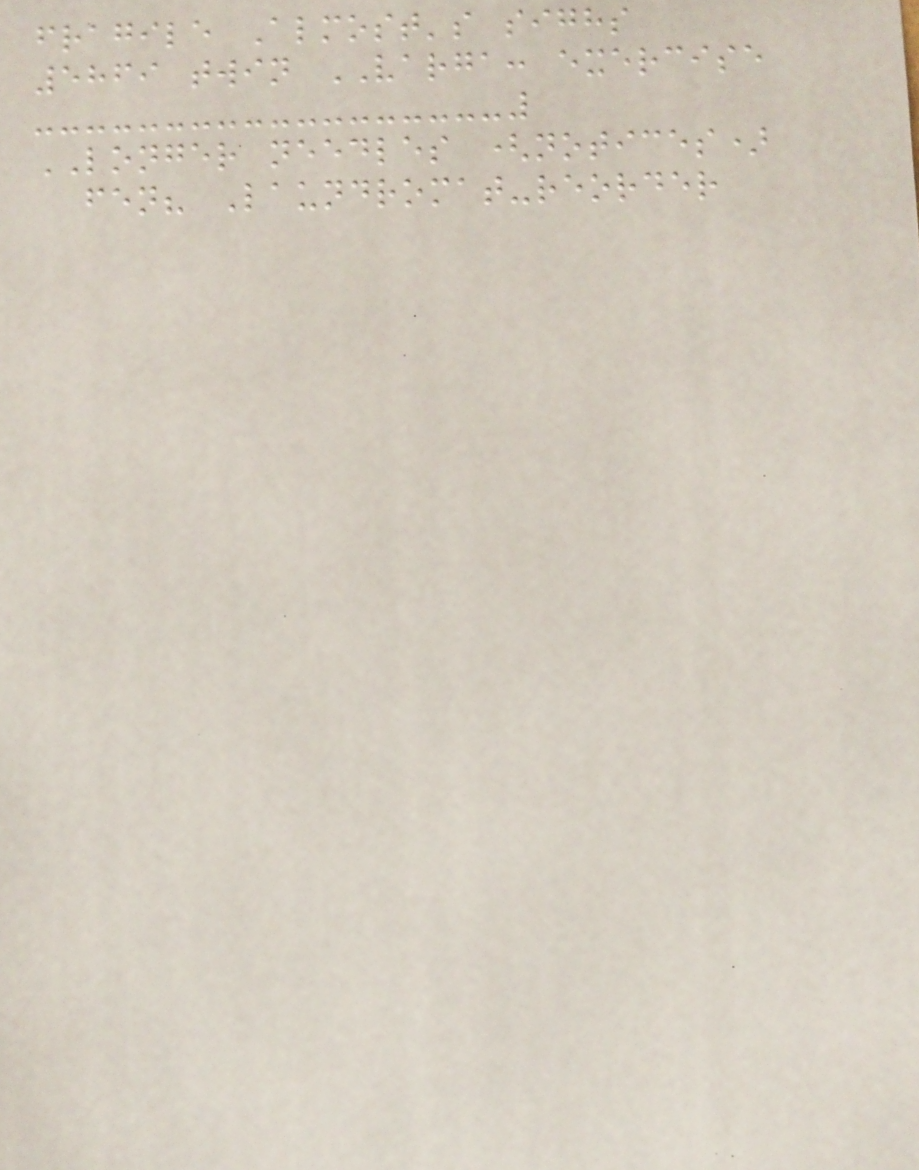fragile Almost's sighs
5869 twin VARGA: exercise
LONGER needles (notices)
fen? Laundromat-reorder
